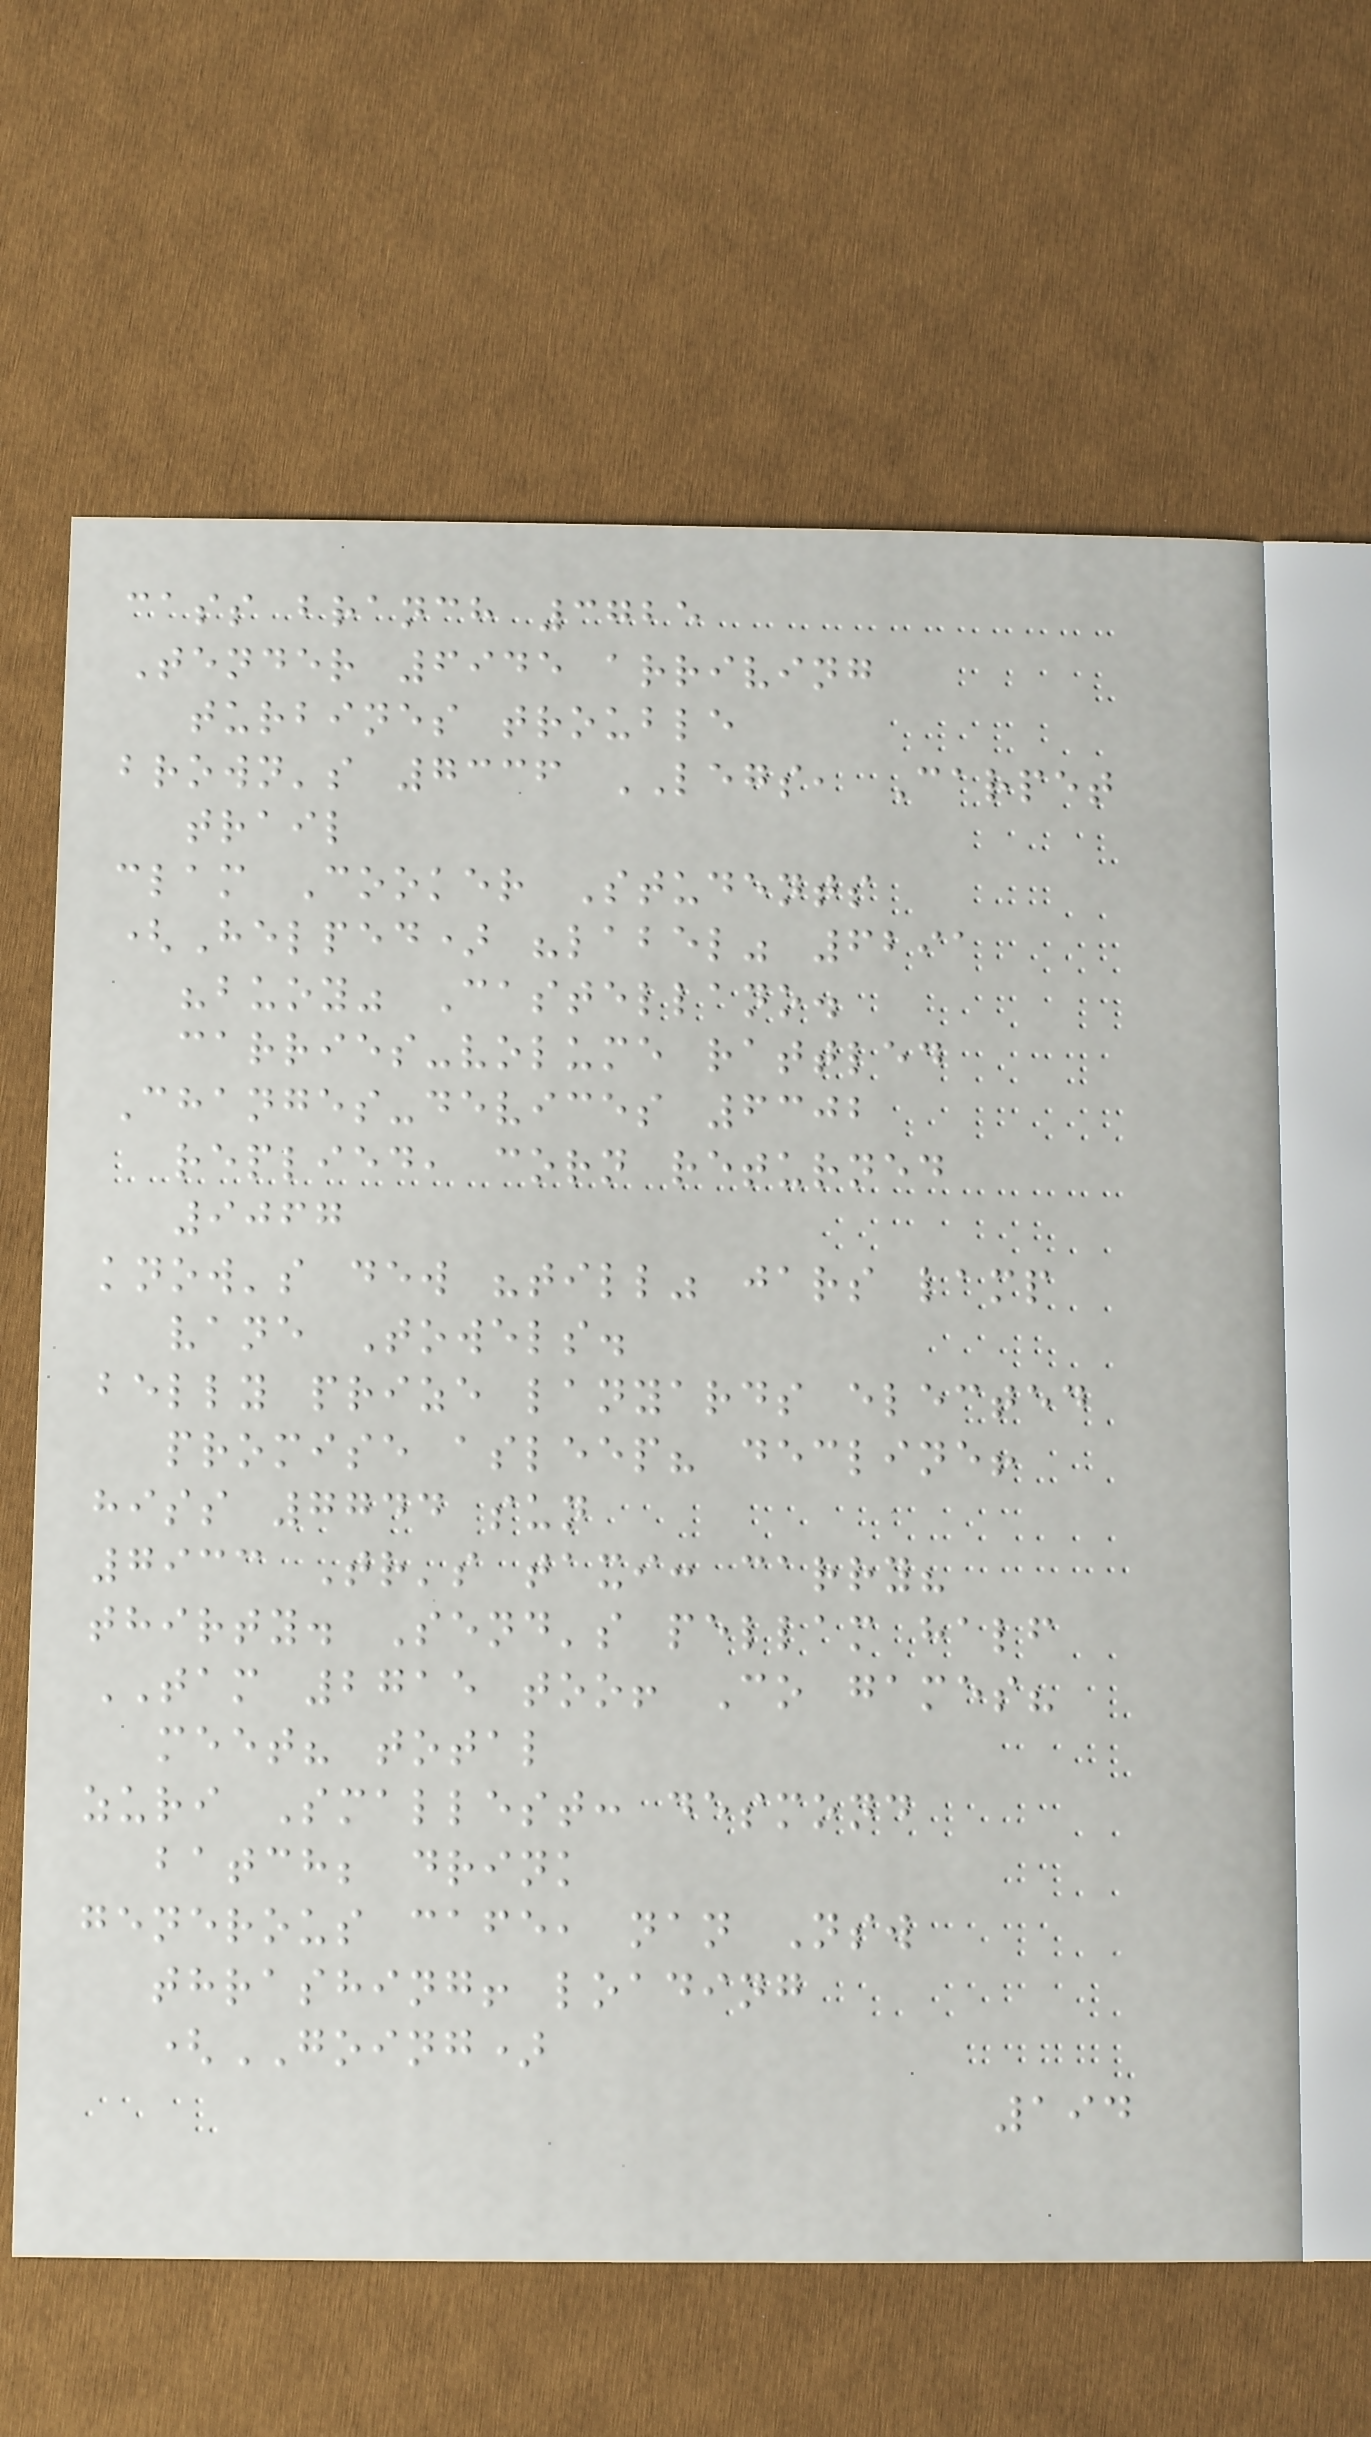cass branch 3725
Tender 6945 arriving
turbines trouble
brown's 7336 LEGS, Carpet
trail
clam Cooker Students
(Helped) "label" 6291
"buoy" Castellano.
carries-volume rattled
Changes-devices 6302
replied, corn returned
9067
know's dew "till" jars lamp
vane Towels.
belly prize lanyards elected
promise asleep? decline!
hiss 7744 sun
7933 Tr's taxi: carry?
thirty. Send's pellam half
TAM 2715 too! Co games?
meet? total
zuri Smallest: desmond
batch; drink
generous cafe, nan Nsw
thrashing! loading
(GOING)
194
